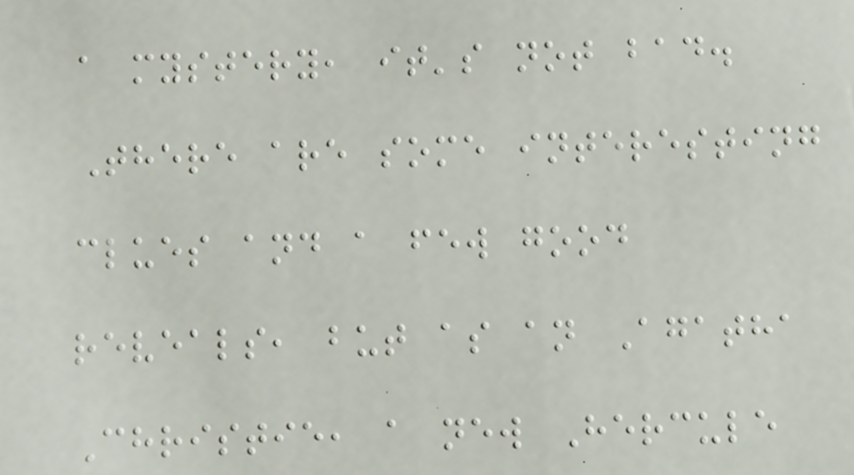a mystery, it's not bad.
There are some interesting
clues and a few good
reveals, but as an Agatha
Christie, a new Hercule
